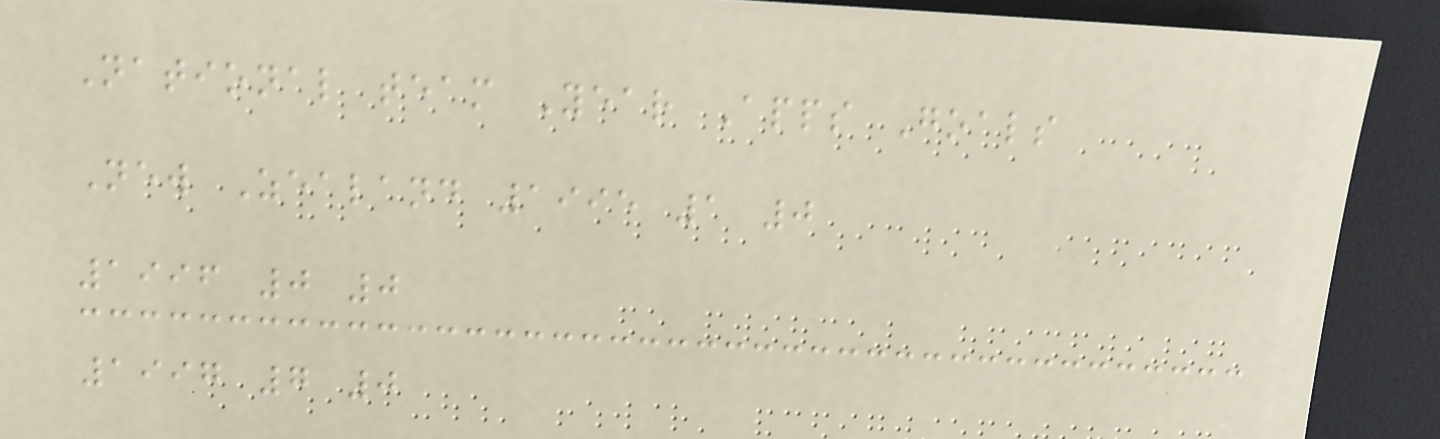National team Year Apps Goals
New Zealand 1995 1 0
1996 0 0
1997 7 0
